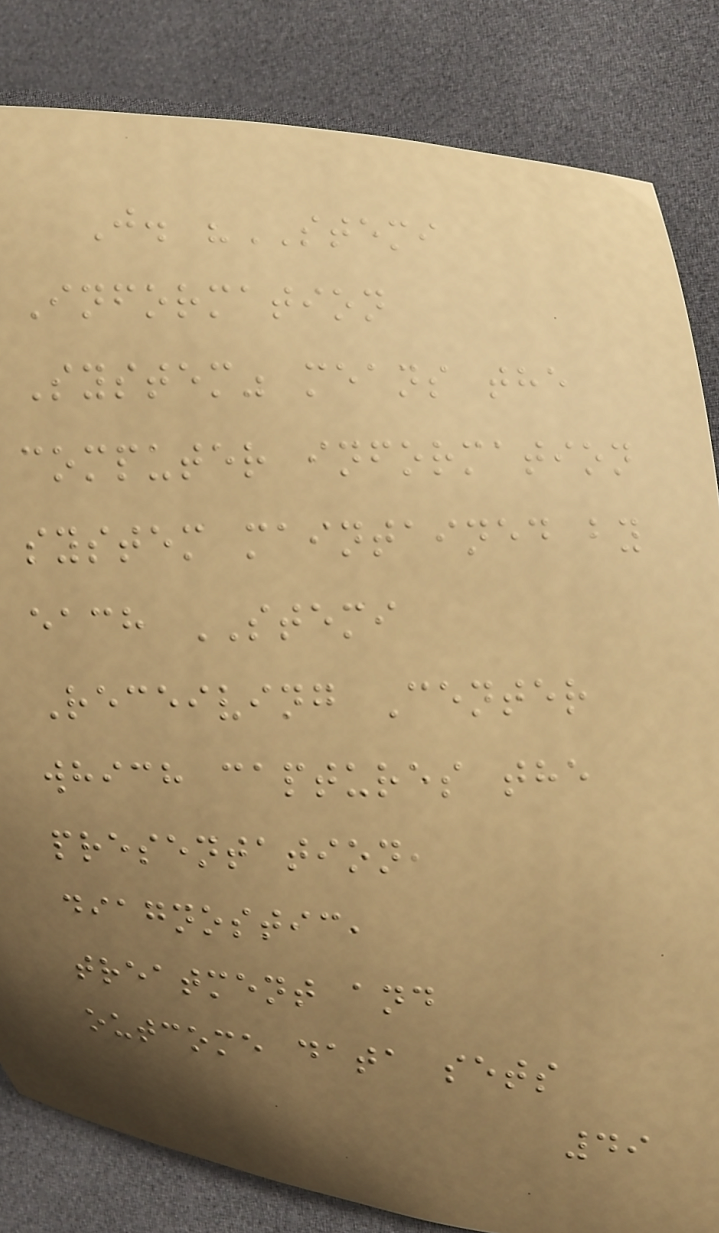J. "STEMI
Information
System" means the
computer information
system maintained by
each STEMI
Receiving Center
which captures the
presentation,
diagnostic,
treatment and
outcome data sets
49
